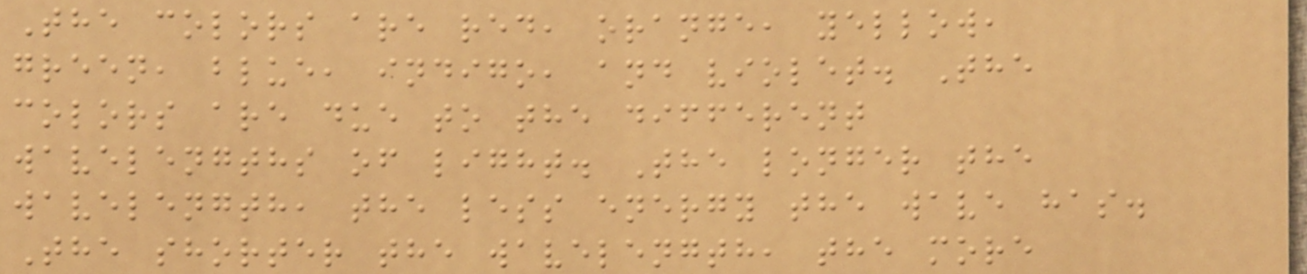The colors are red, orange, yellow,
green, blue, indigo, and violet. The
colors are due to the different
wavelengths of light. The longer the
wavelength, the less energy the wave has.
The shorter the wavelength, the more
